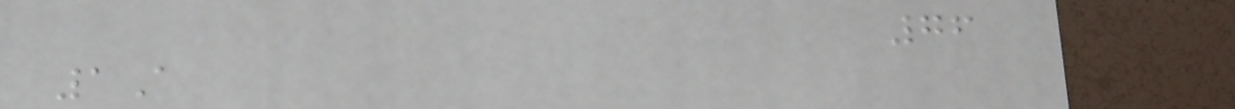76
1A
